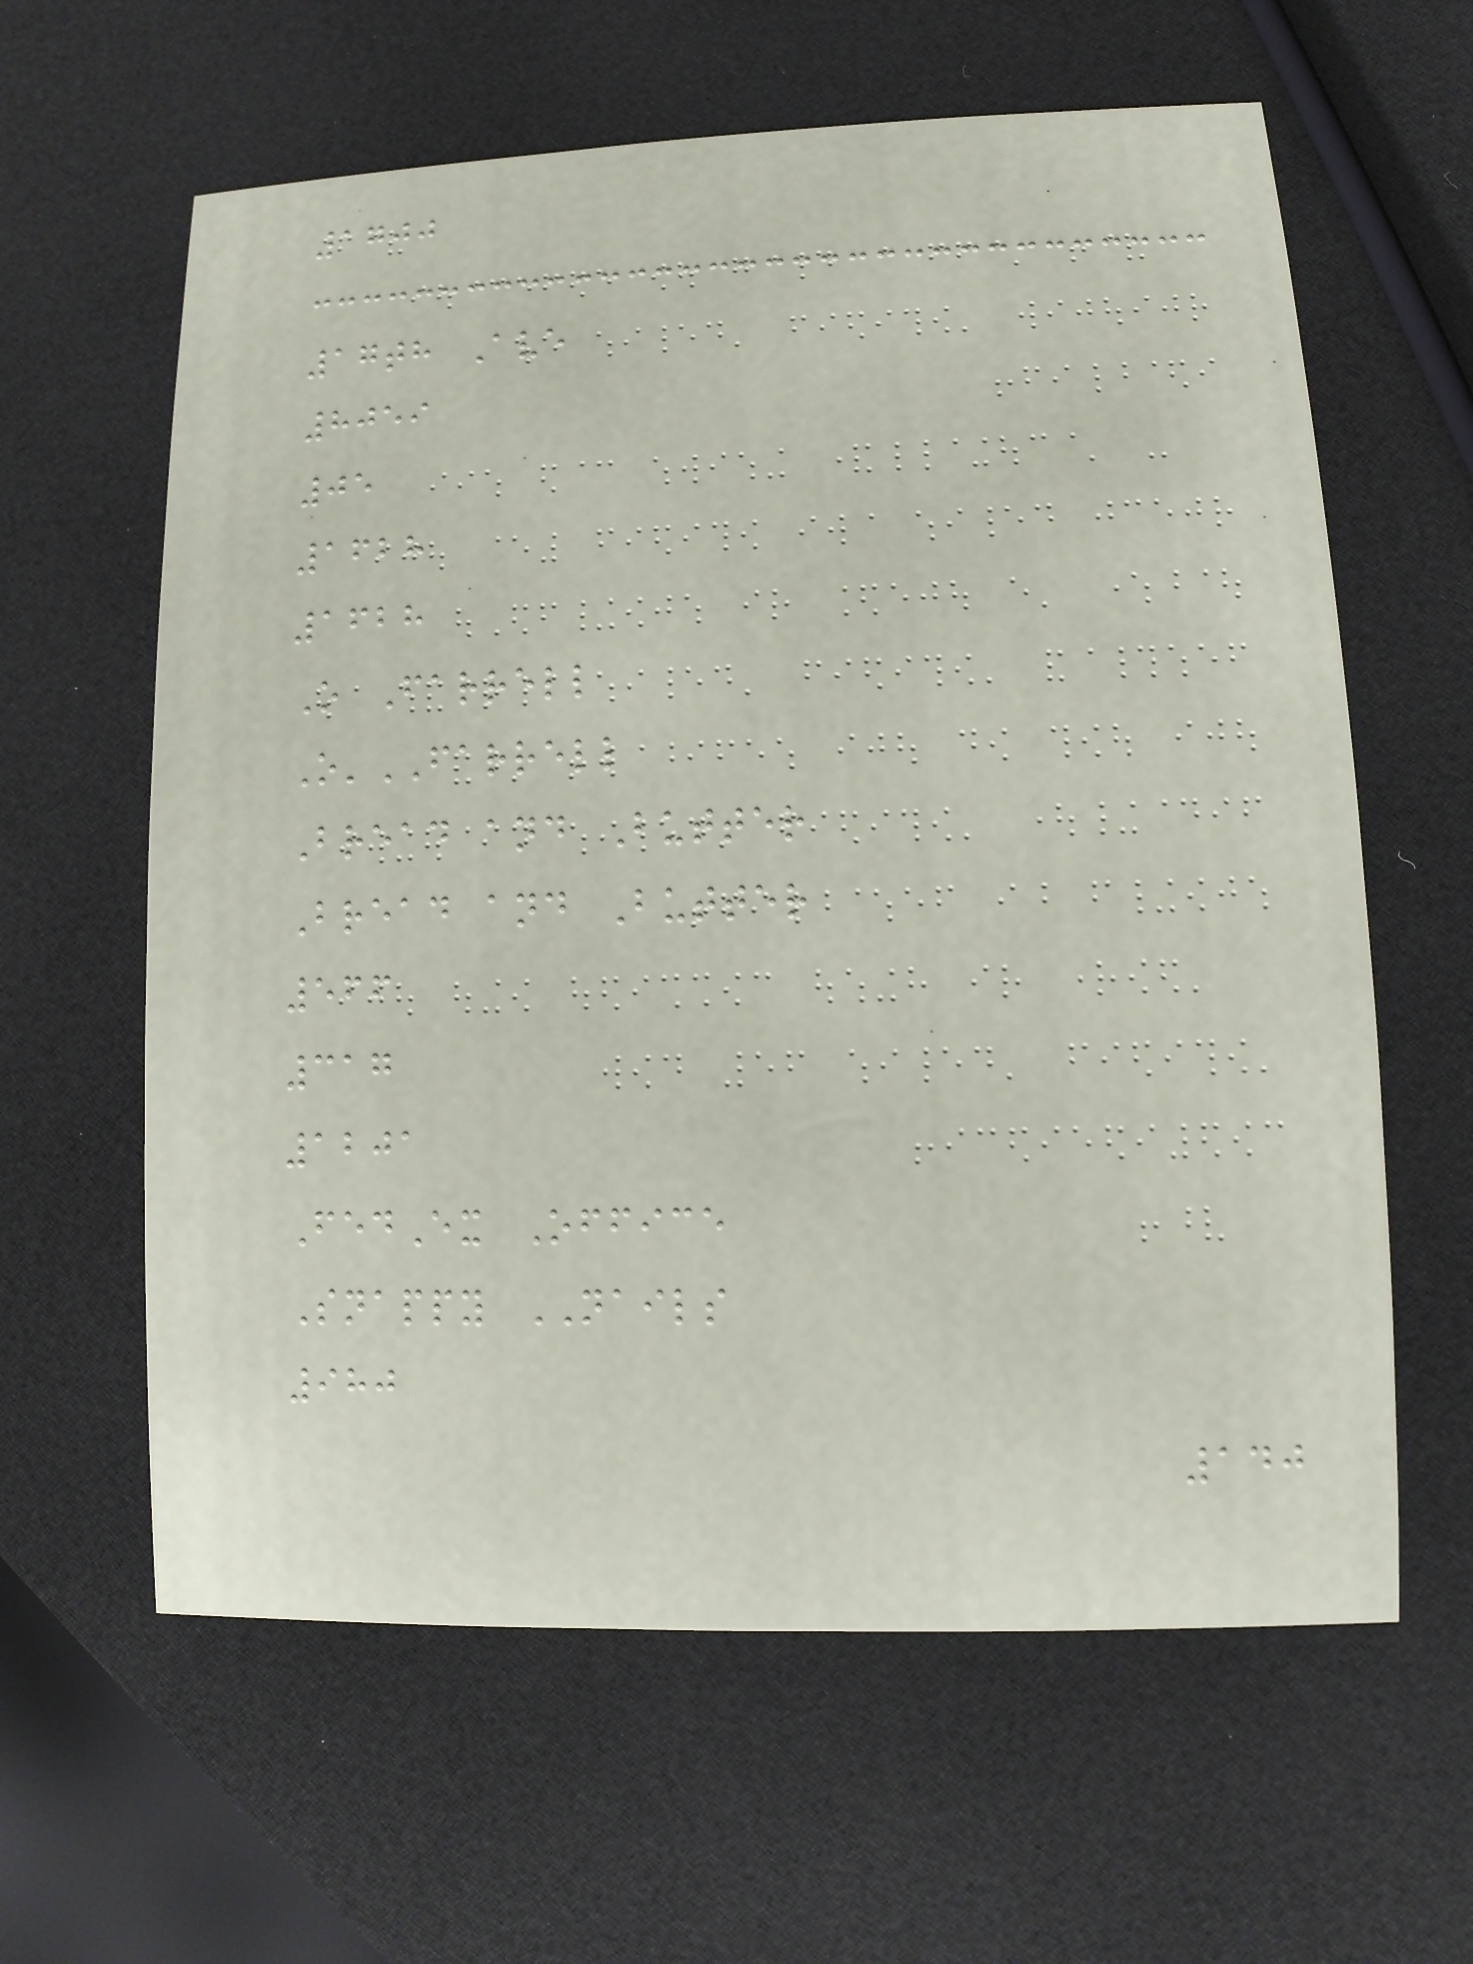1700
17th Ave
8059
05
1628
1628
O Farrell
O'FARRELL
Bread and Butter
Bread and Butter
566
317
1201
FedEx Office
Snappy NAILS
980
140
